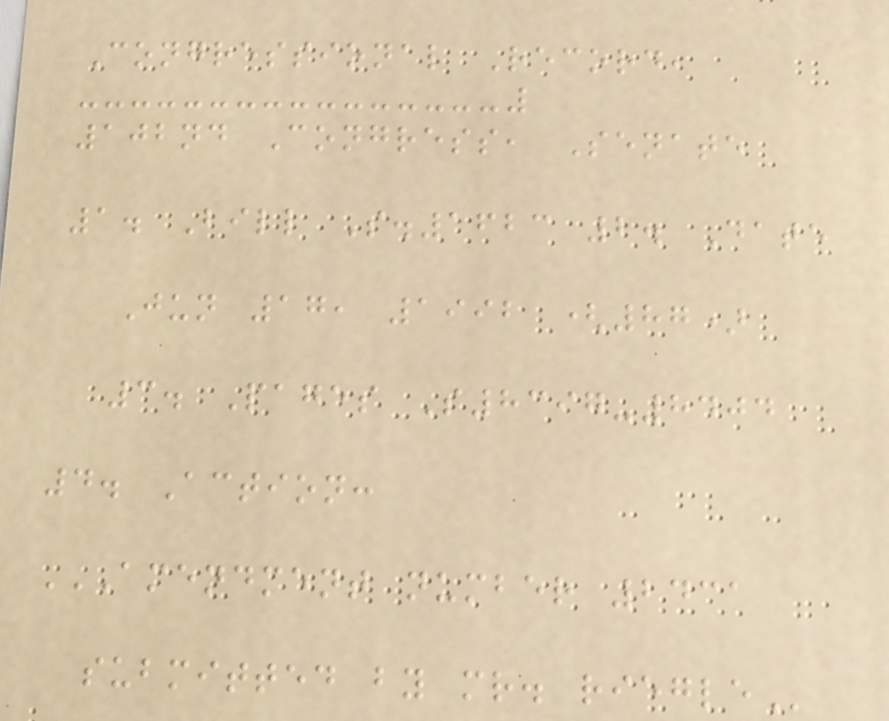Congressional Record,
102nd Congress, Senate
1. Bill S.1623 2. Date
Jun 17, 1992 (87)
3. Pages S8397-8404
4. Action:
AMENDMENT NUMBER 2431
SUBMITTED BY MR. RIEGLE
